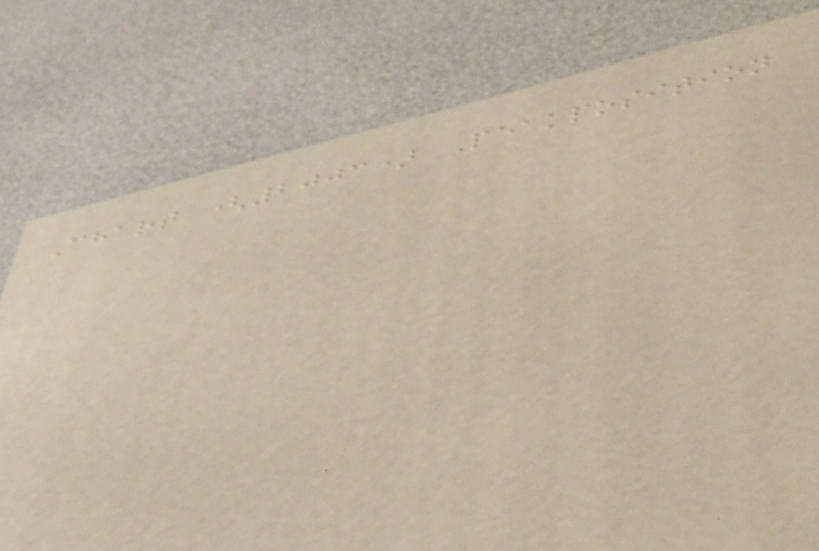Chart (2003) Peakposition
